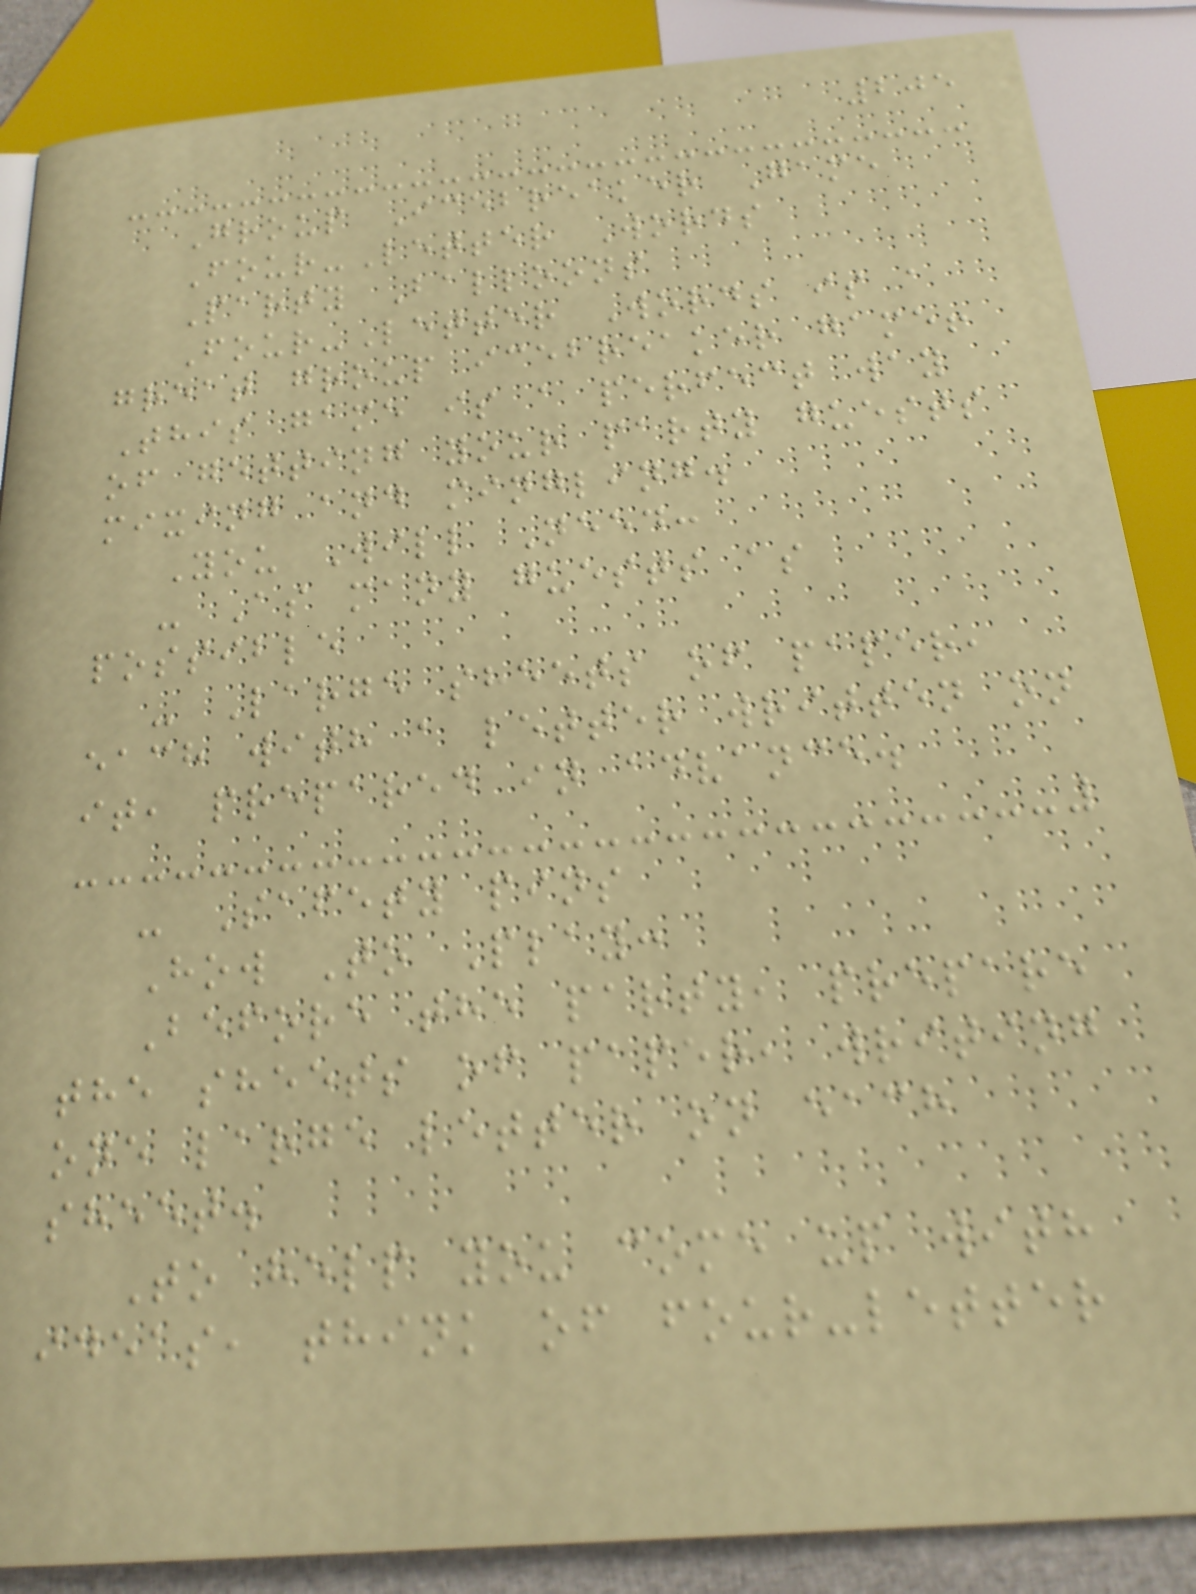205
Group Icebreaker Game
Four-Letter Words
Party Balloons
Four-Letter Words is a
great group icebreaker game!
This game is a perfect way
of getting your party guests
mixing and mingling.
You Will Need:
- As many guests as
possible
- Large sheets of paper,
each with a letter written on
it, prepared in advance.
- Safety pins
How To Play:
Before the party, prepare
the sheets of paper, writing
one large letter on each
sheet.
To help you come up with
ideas, think of four-letter
